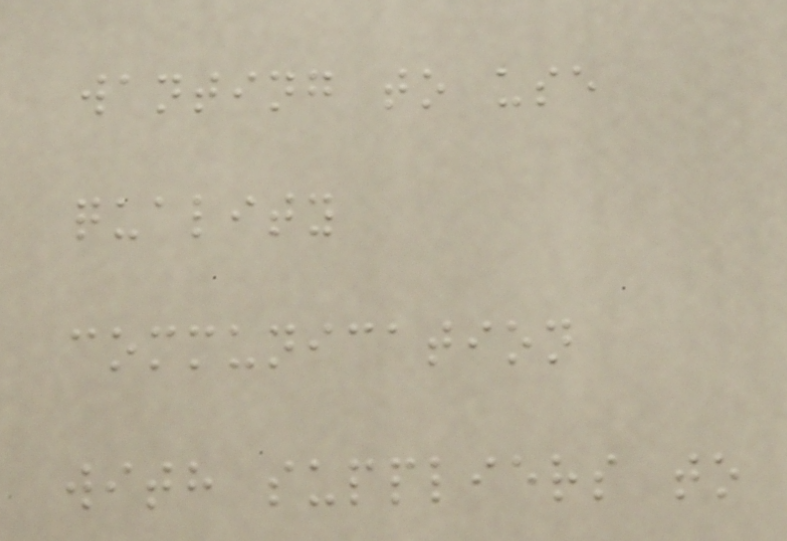wanting to use
quality
communication
with suppliers to
